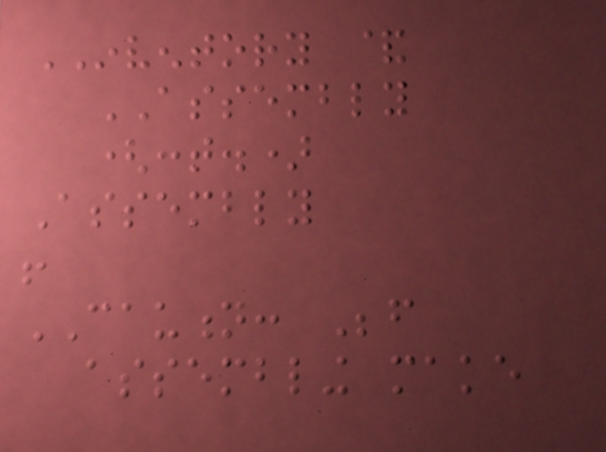INVENTORY &
ASSEMBLY
(cont.)
Assembly
!
CAUTION: Before
assembling make
